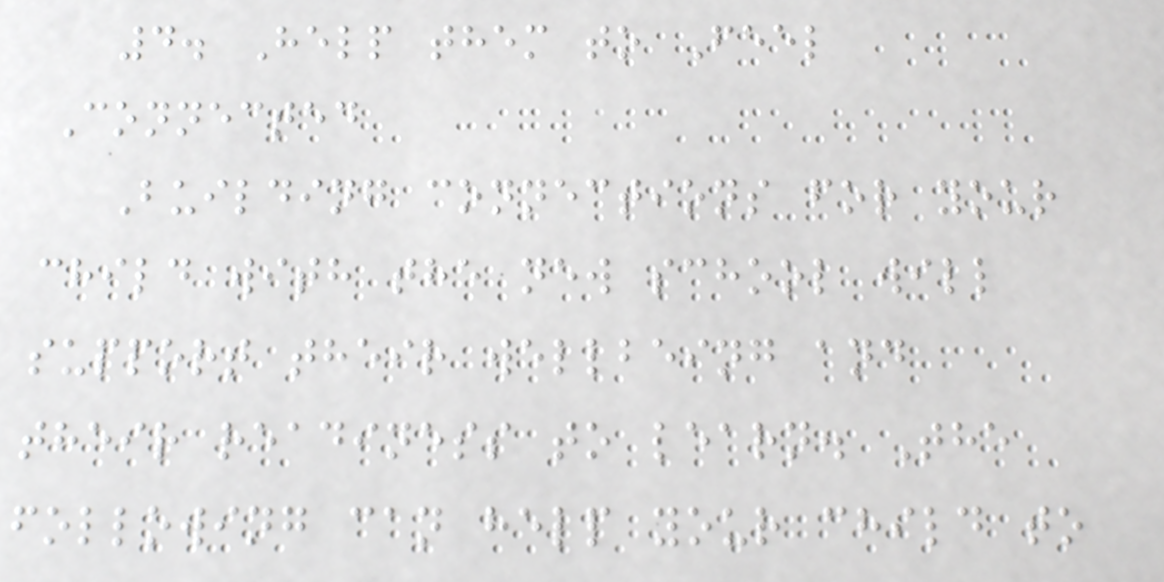4. Help them to Feel
Connected
Building connections for your
child with the new school will
support their wellbeing and
their readiness to learn. The
following can help your child to
